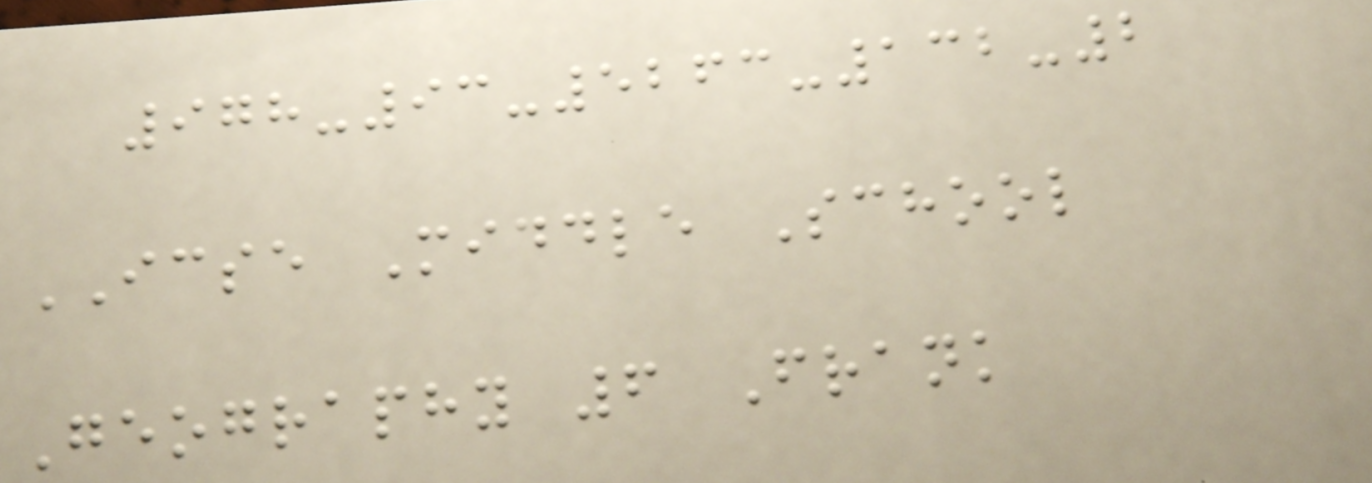978-93-5263-132-2
ICSE Middle School
Geography 6 Frank
